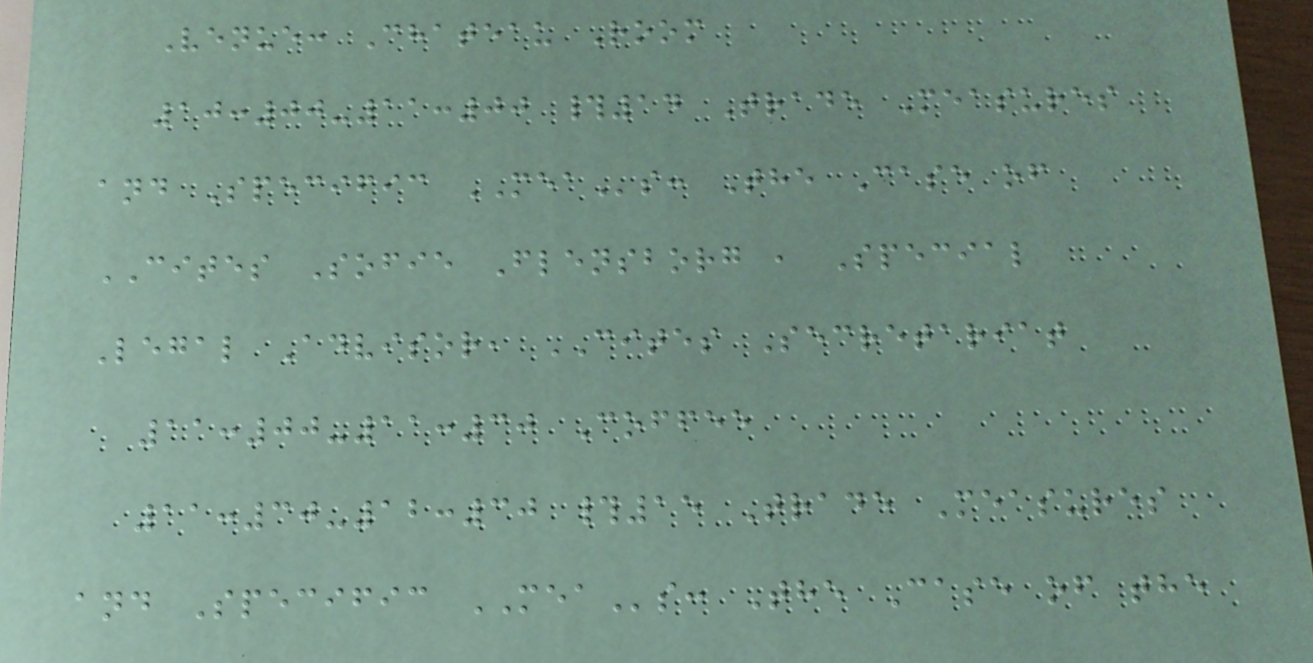Venue: Chateau Room
10:00-11:00 #14 Trade Measures
and Specific MEAs: The Case of
CITES Sofie Flensborg , Special
Legal Advisor, CITES Secretariat
11:00-11:30 Coffee
11:30-12:30 #15 Trade Measures
and Specific MEAs: The Case of the
